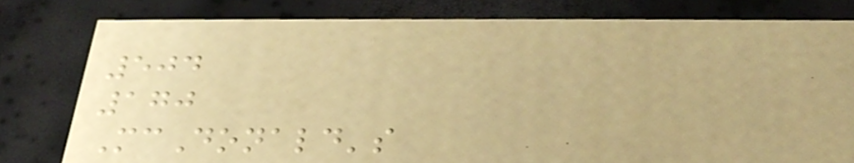504
170
McDonald's
